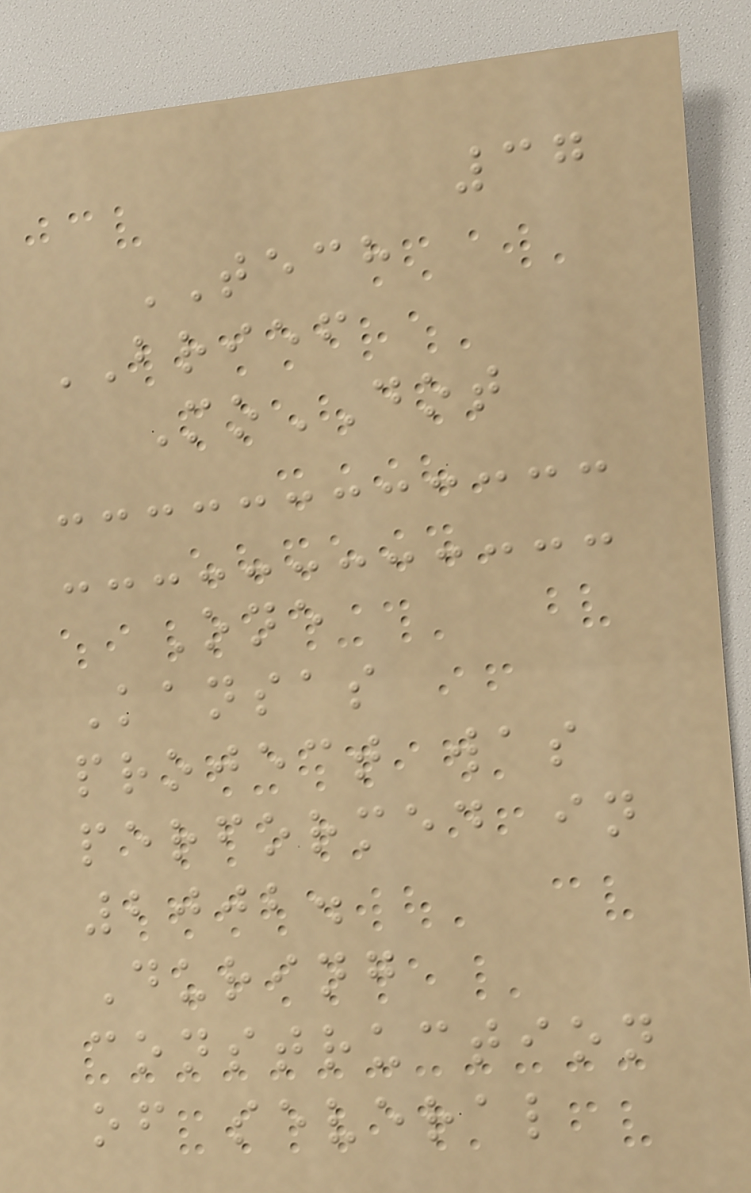37
TECH
BRIEF
MoDOT
One
Kansas
project was
performed in
2002.
During
construction
of several
